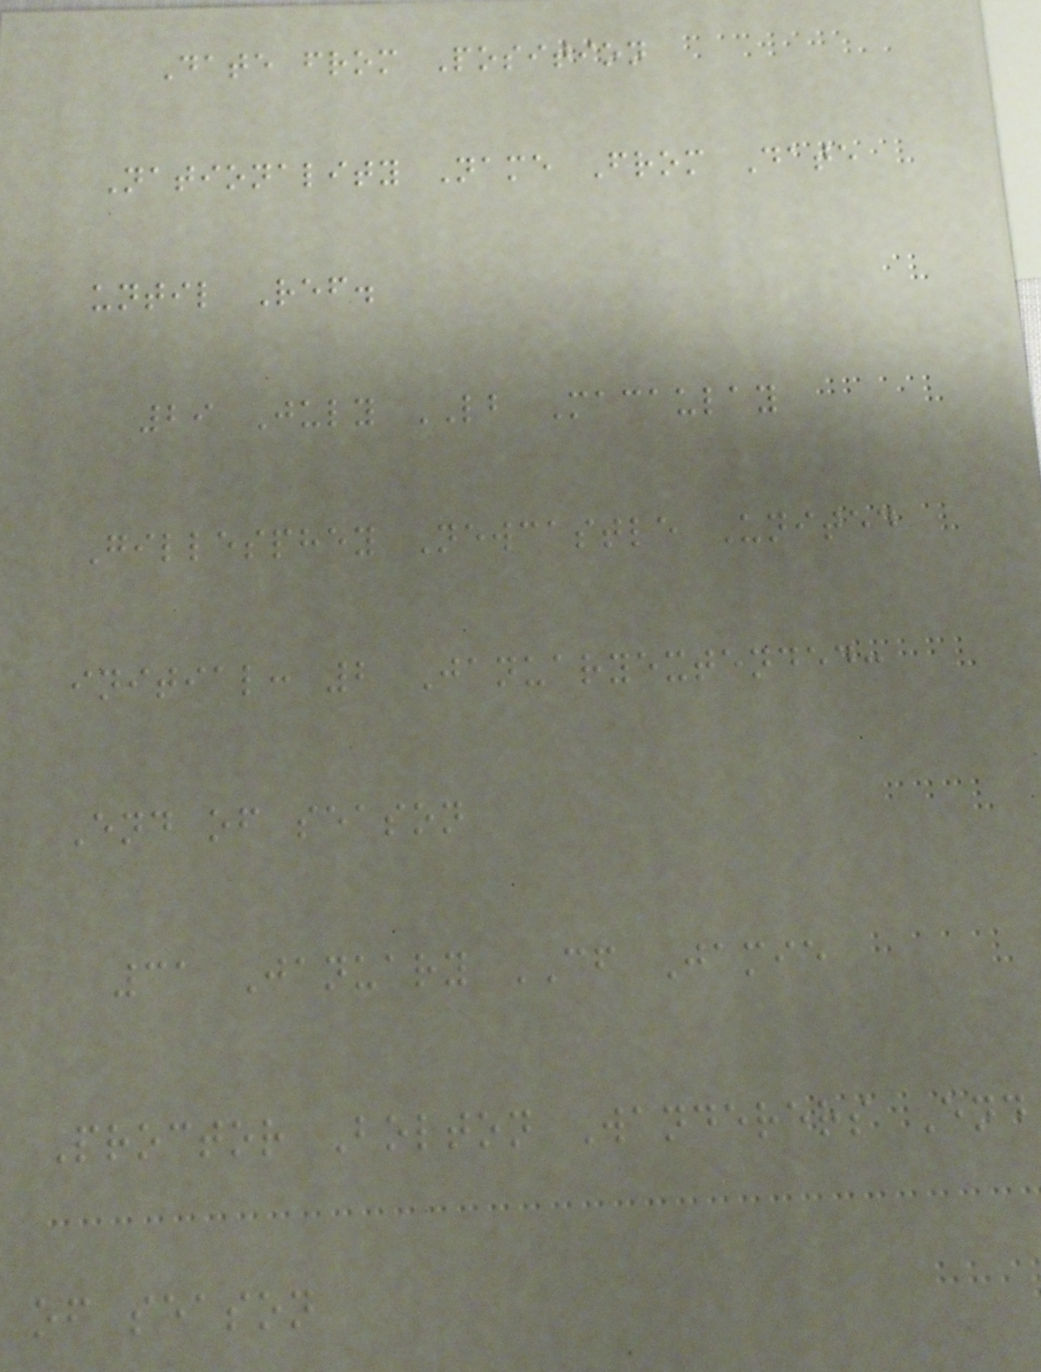Date from Position
Nationality Name From Date
until Ref.
29 July LB Macaulay
Gillesphey Newcastle United
initial: 2 Januaryextended:
End of season
31 January CF Jamie
Proctor Bolton Wanderers End
of season
